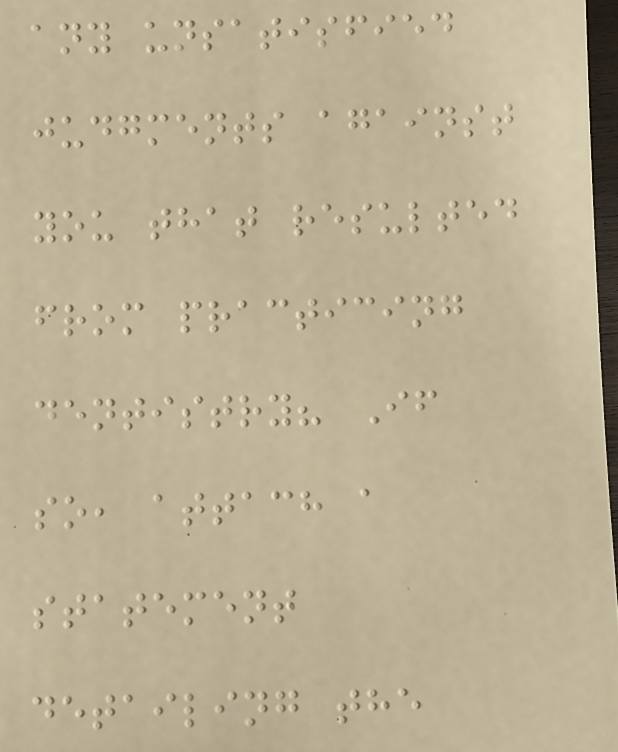any unsatisfied
judgments against
you that resulted
from practicing
dentistry? If
so, attach a
statement
detailing the
